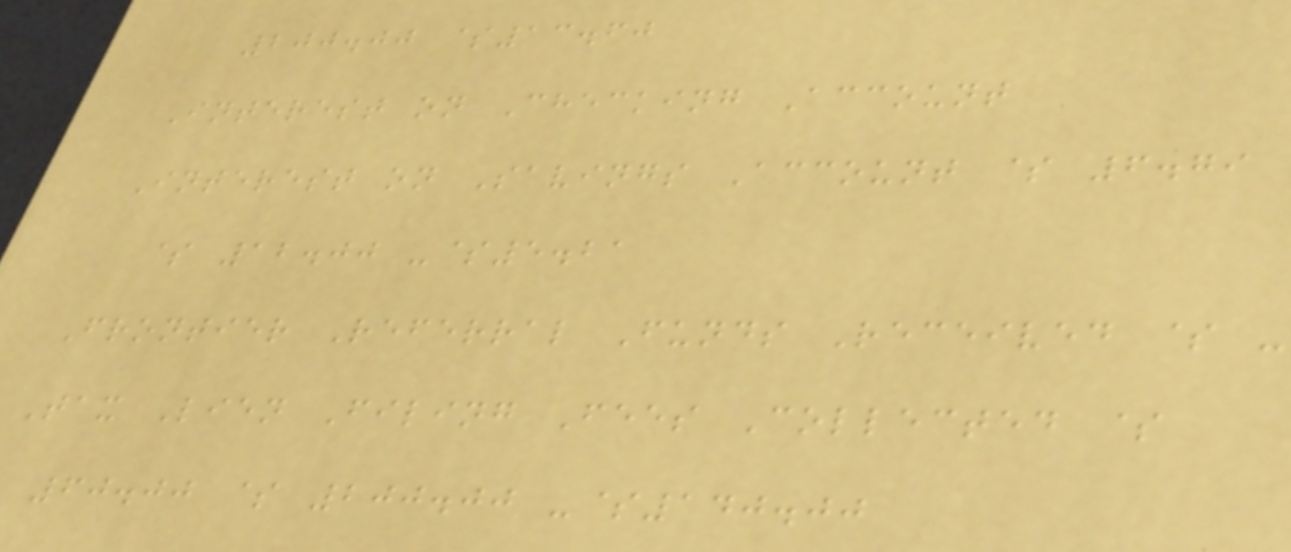200.00 $13.60
Interest on Checking Account
Interest on Savings Account $ 6.79
$ 12.00 -$5.21
Frontier Referral Funds Received $ -
Tax Lien Filing Fees Collected $
60.00 $ 200.00 -$140.00
